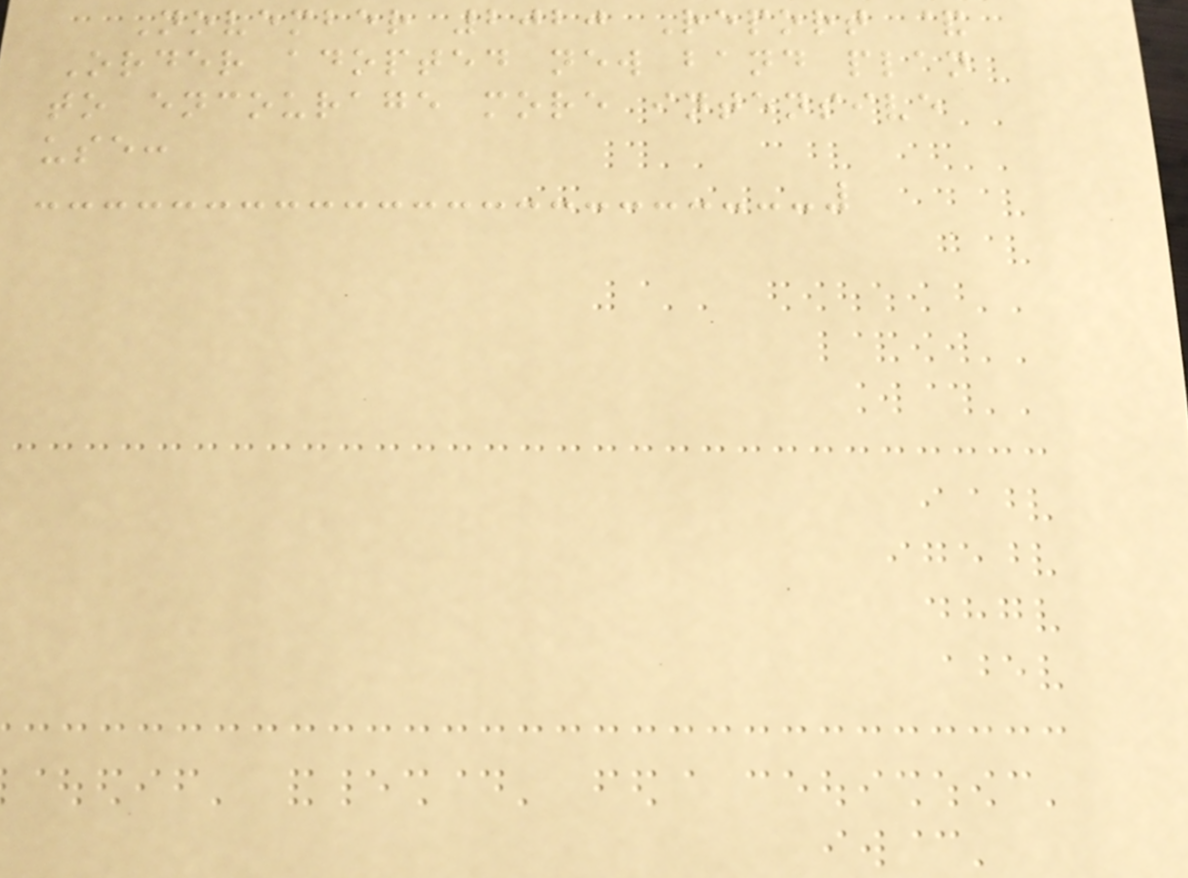November 2020 Report &
Order adopted new band plan
to encourage more intensive
use:
